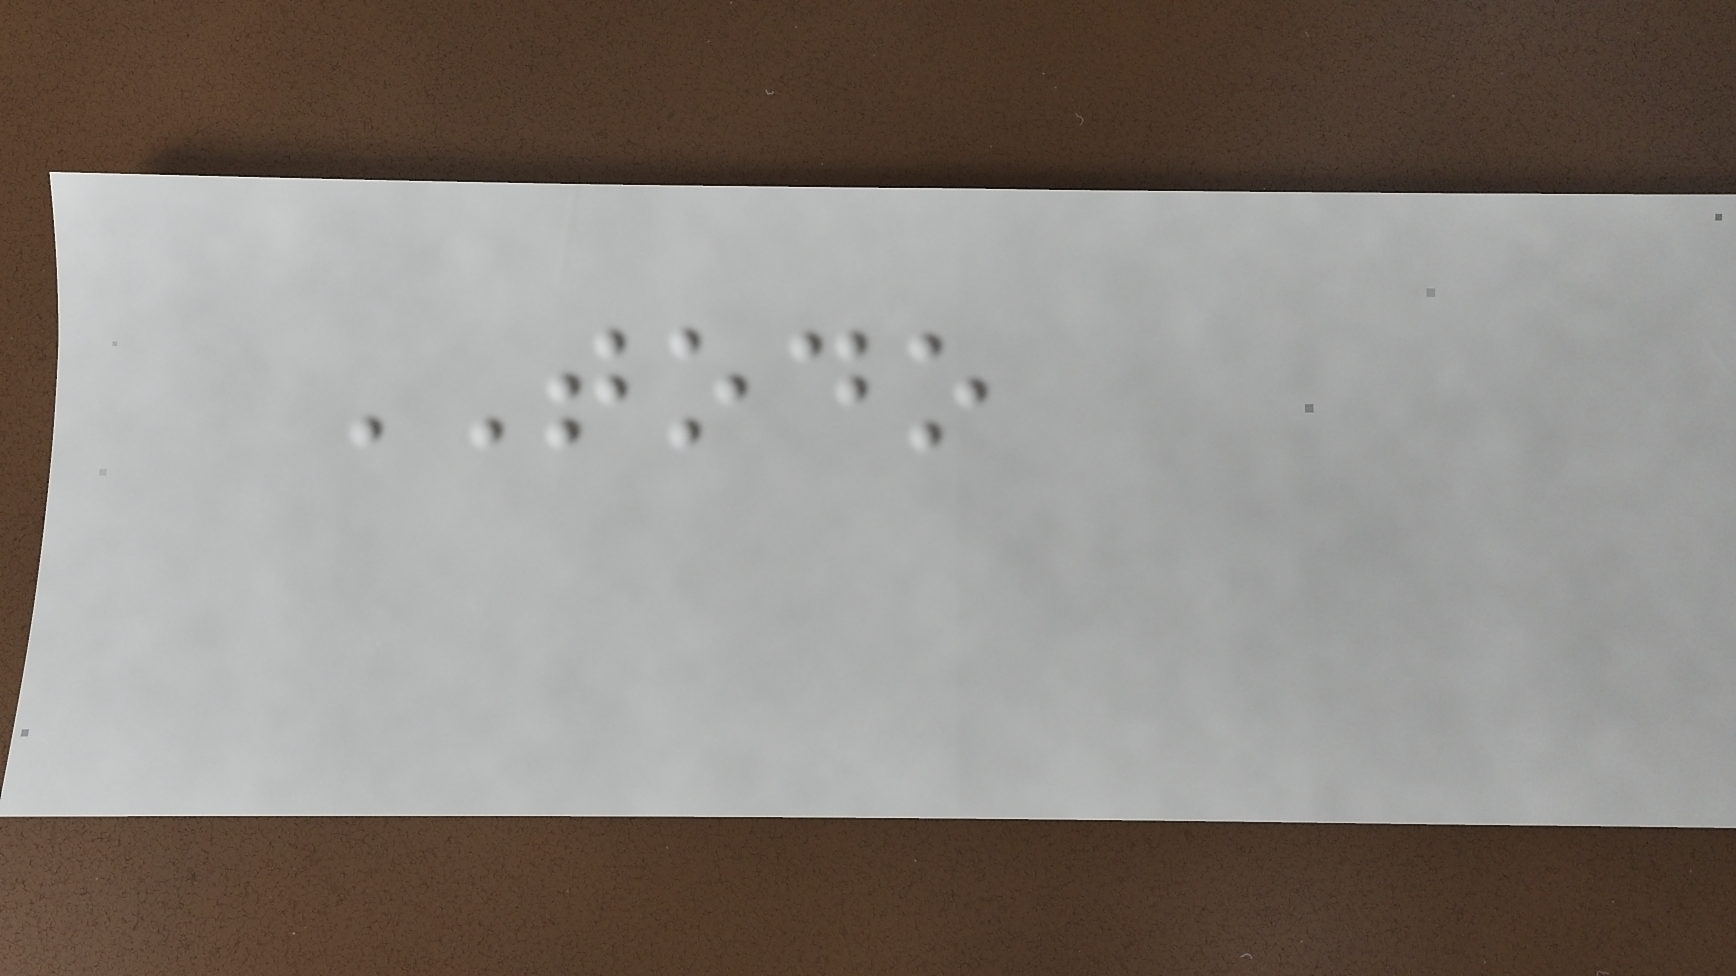TODO
